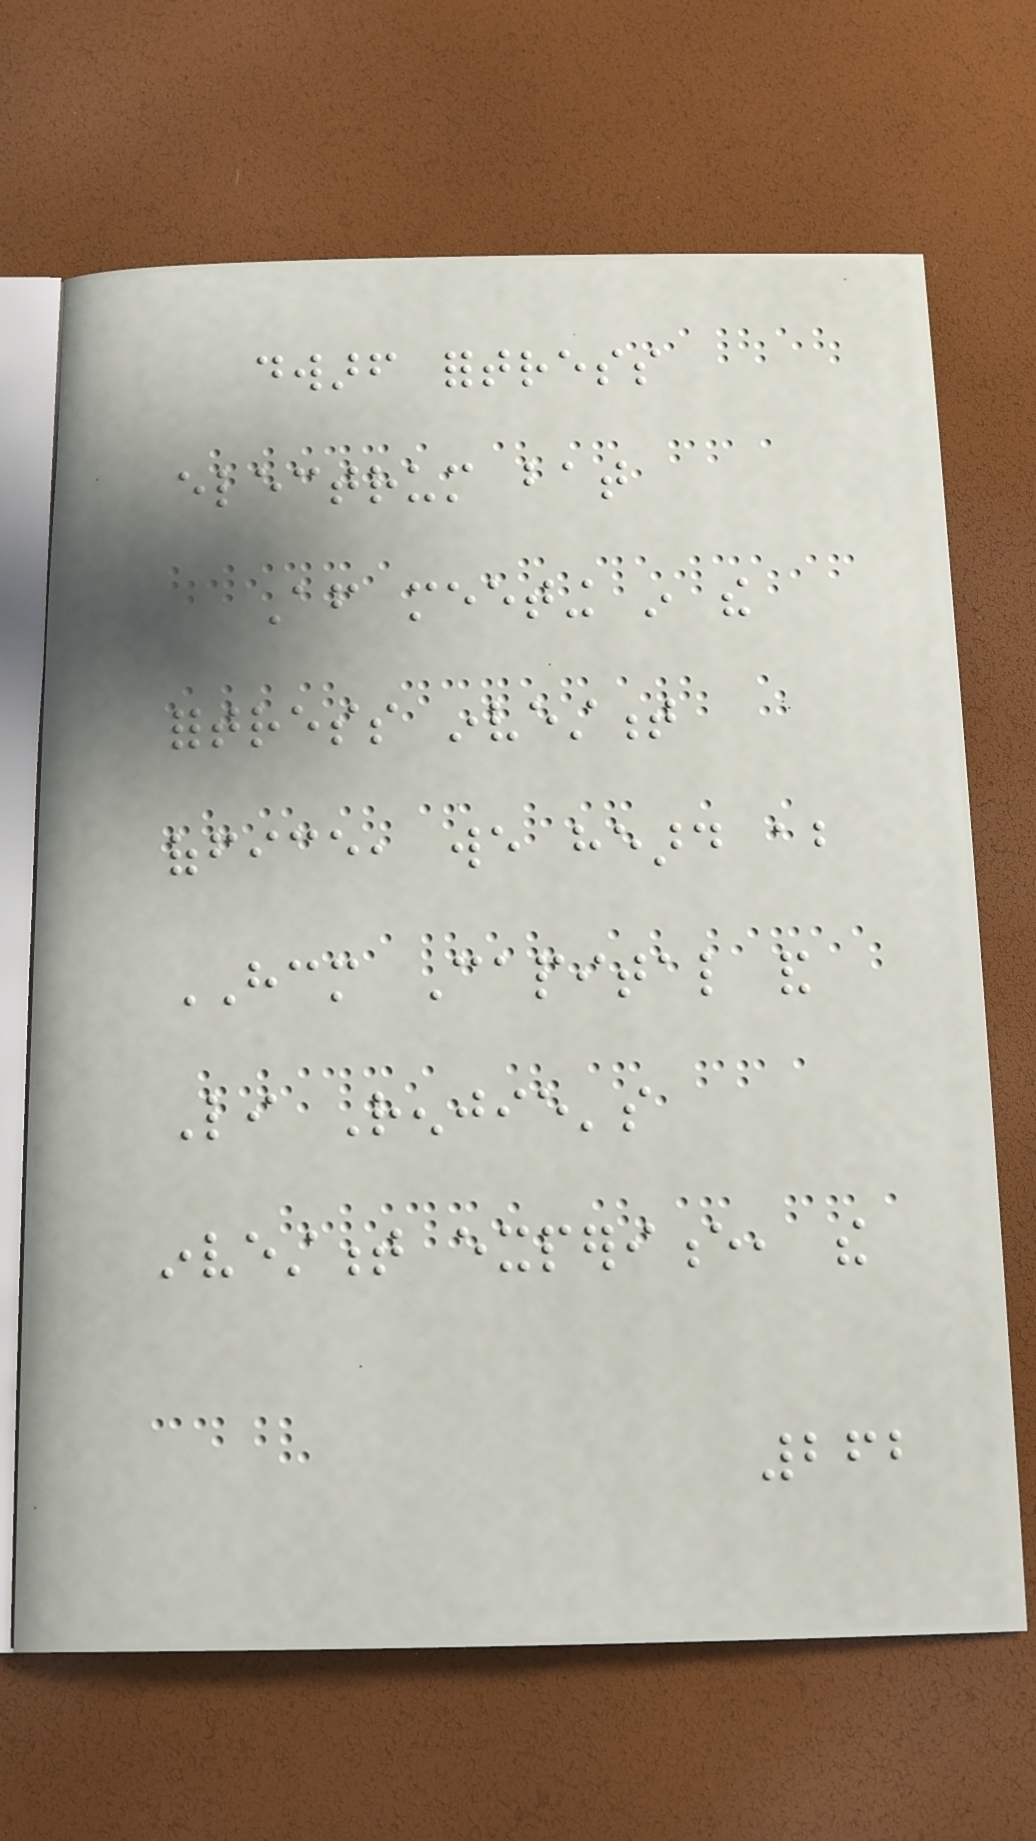dwarf fortress
electrum bat
After meeting in the
fortress investment
office, we heard about
HCM Capital and
Li Renjie's
investment experience, the
262
